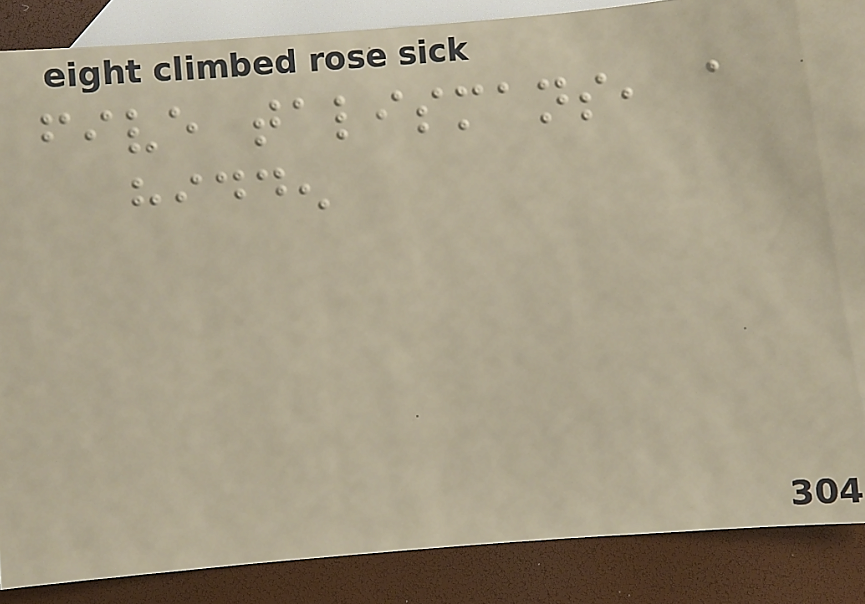five talismans, a
hidden
